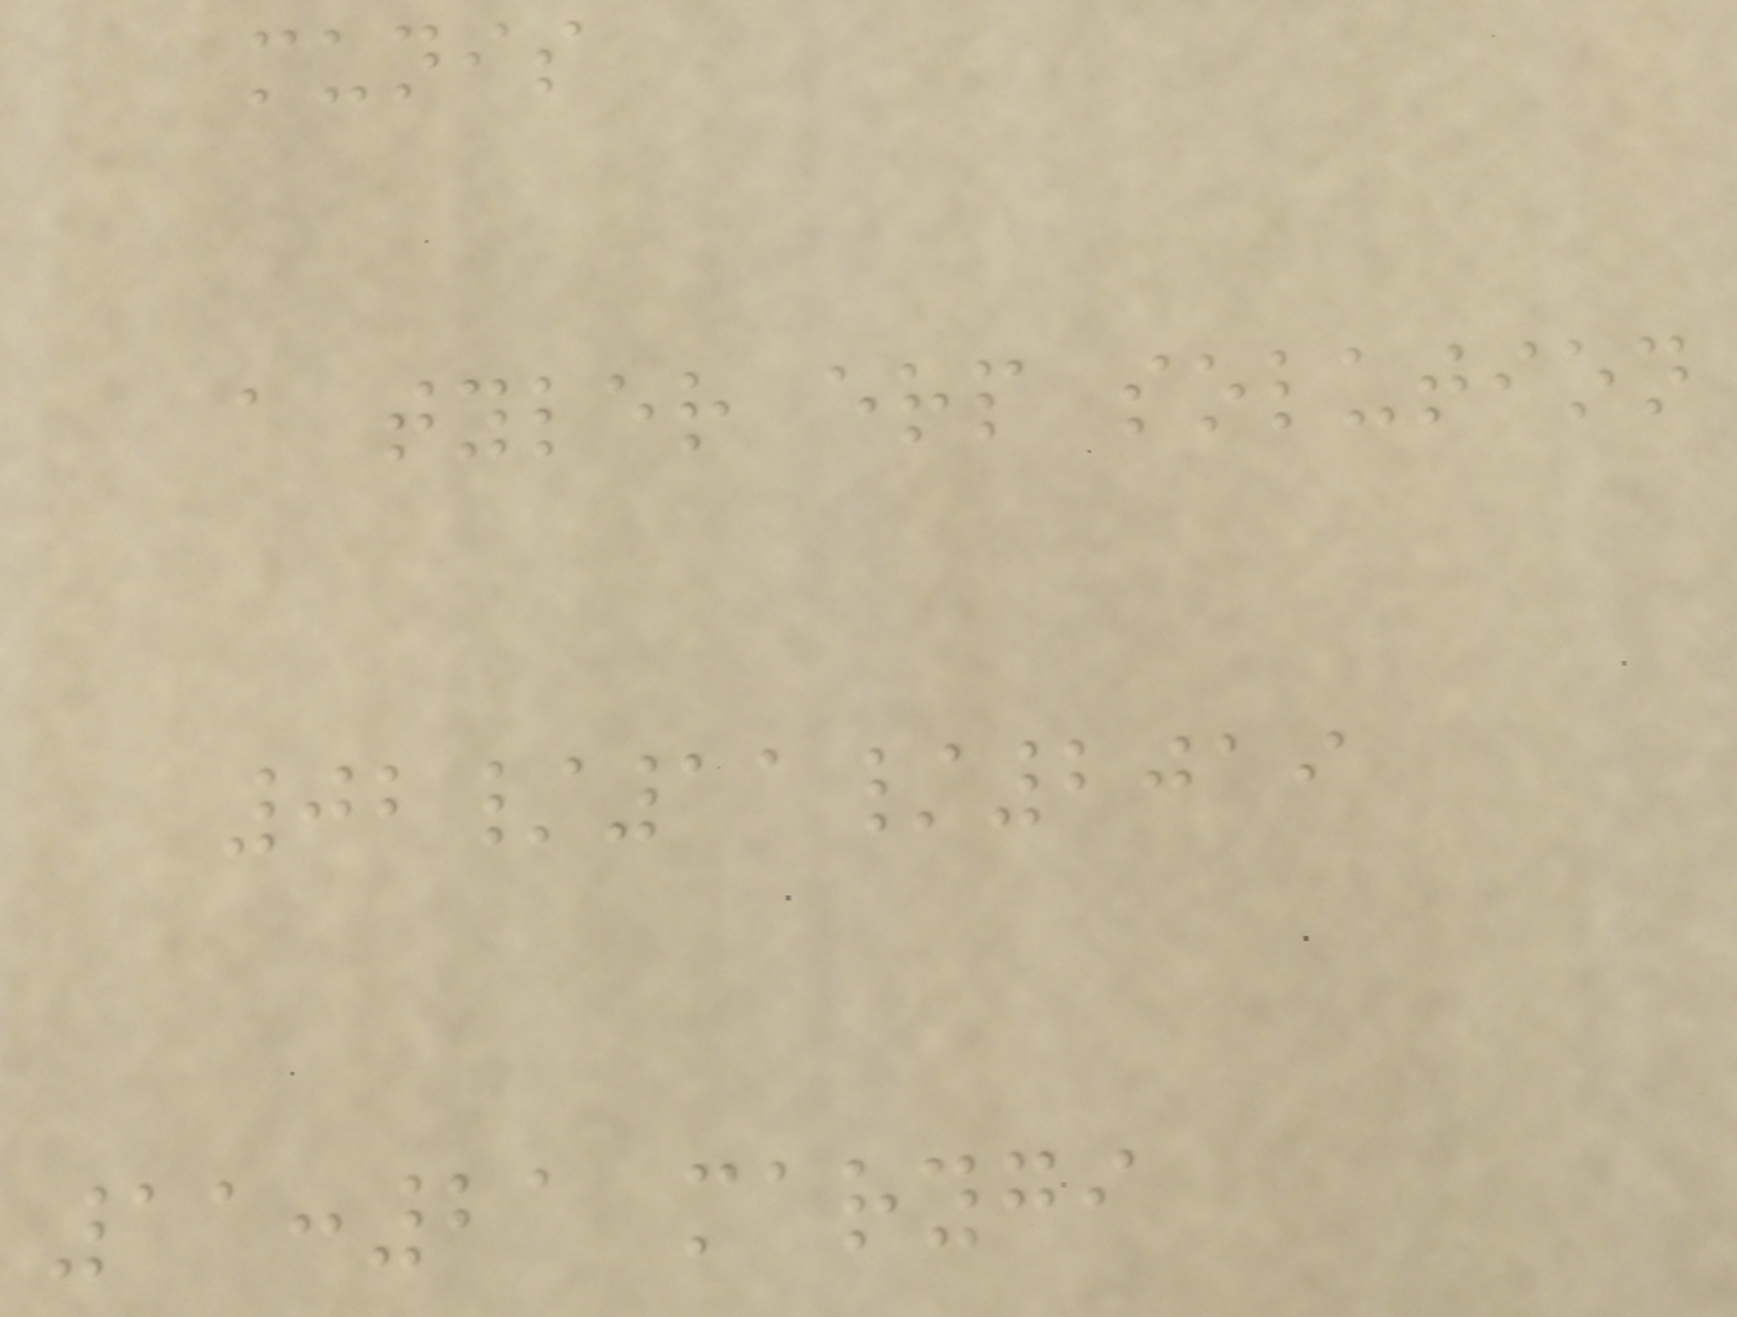munis
a tyler erp solution
02/11/2019
11:21 marygi
